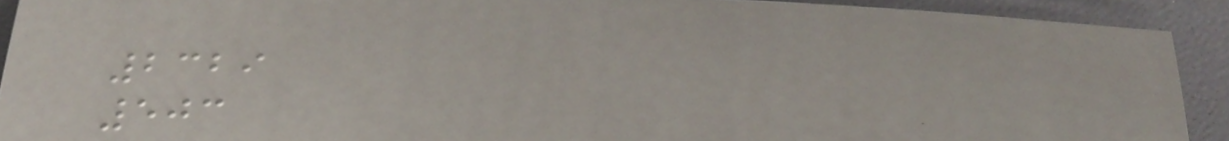2329
503
